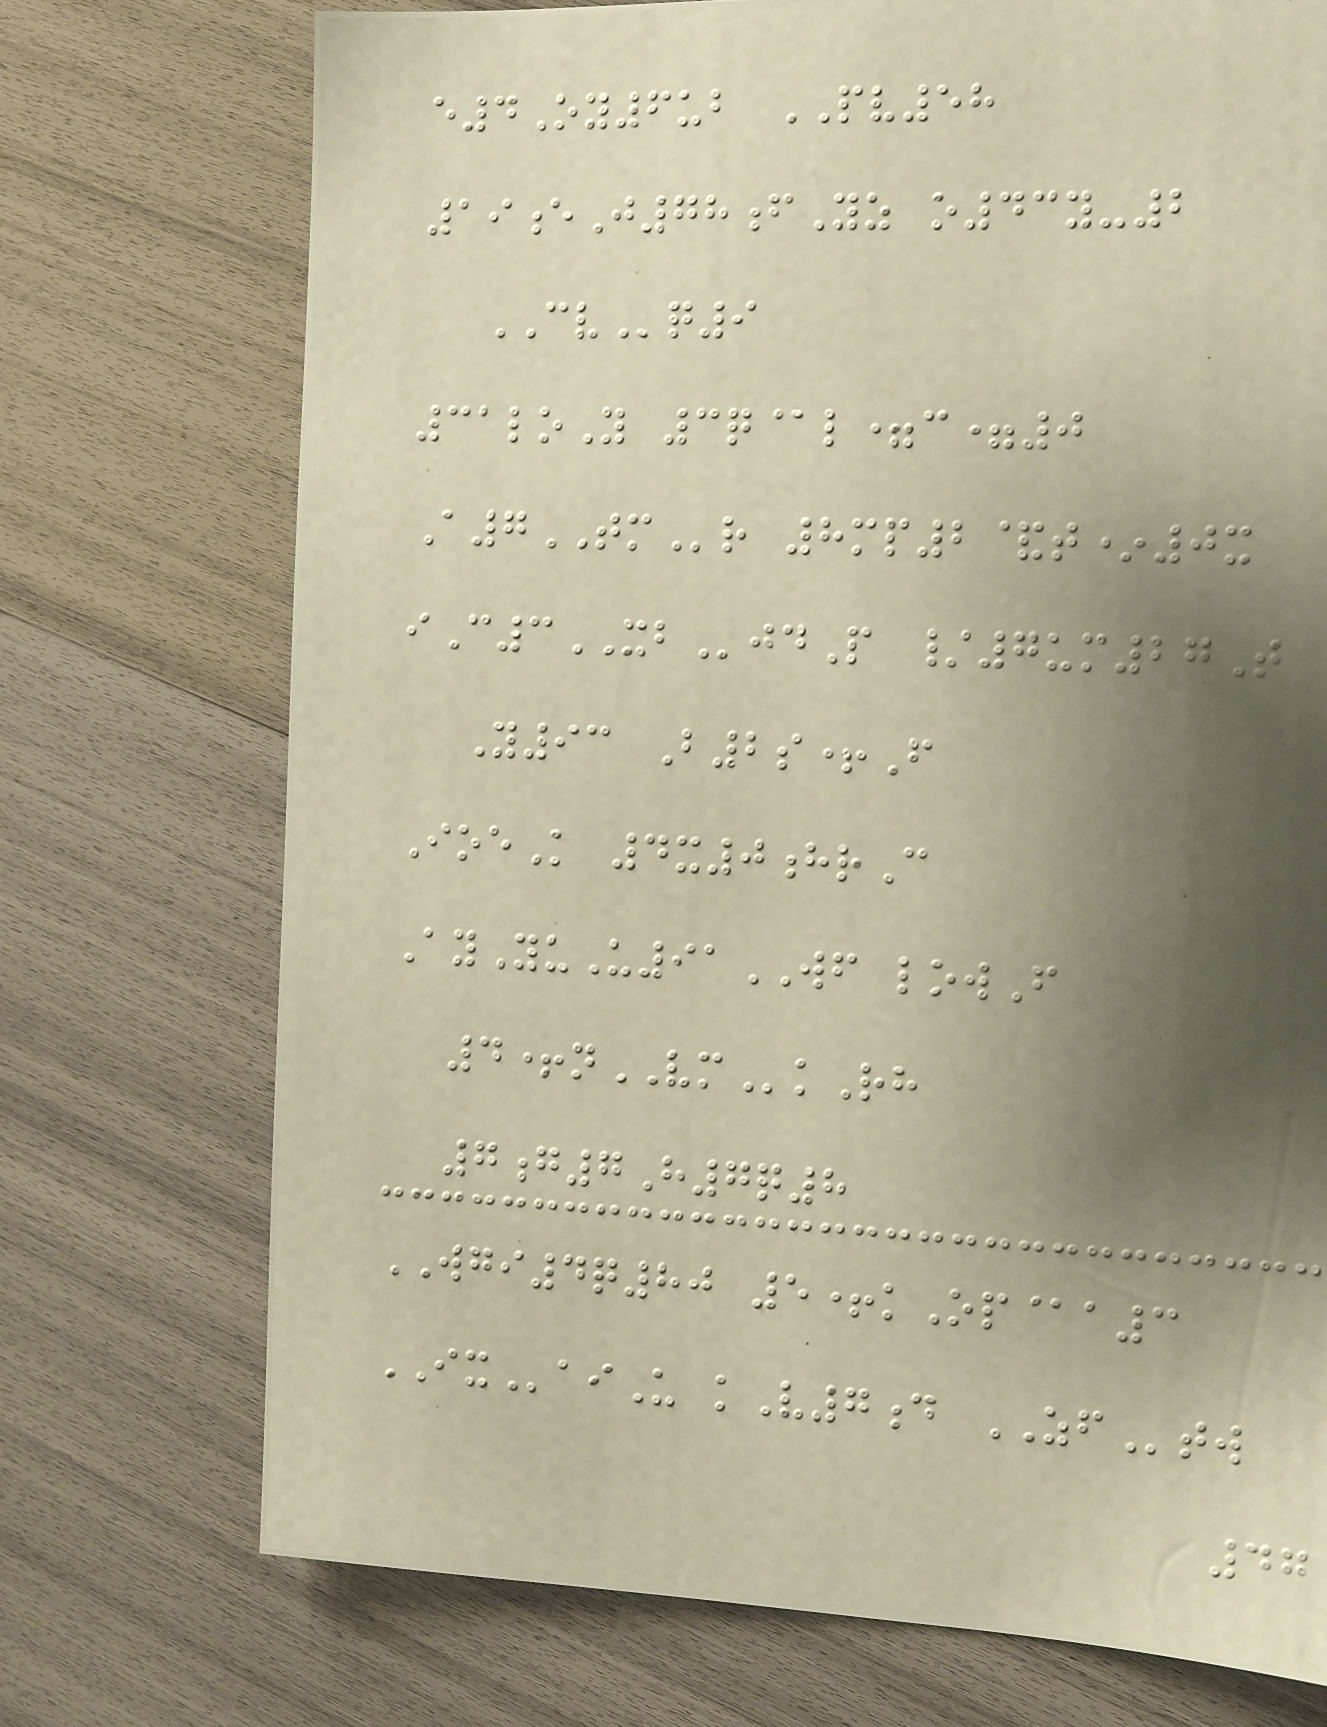e4Oy6ub PV58
19eJ78fYz o43y-2
CVq9
31loY 3q@l=c=0
A7TMr 8mp2&t*0x
iC3XBjdP /7um27T
Y93 B2s+F
IoeK 4x0hrC
AyYuU91WF lowF
4+nVMkRh
7g7H7q8
WGI4q80 5+kOp@a3
IXaiU kV7d ZFtw
47
